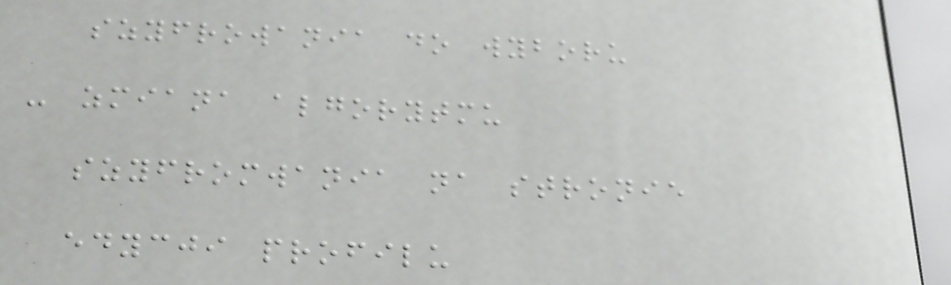szyfrowania do wyboru
- zmiana algorytmu
szyfromwania na stronie
edycji profilu
